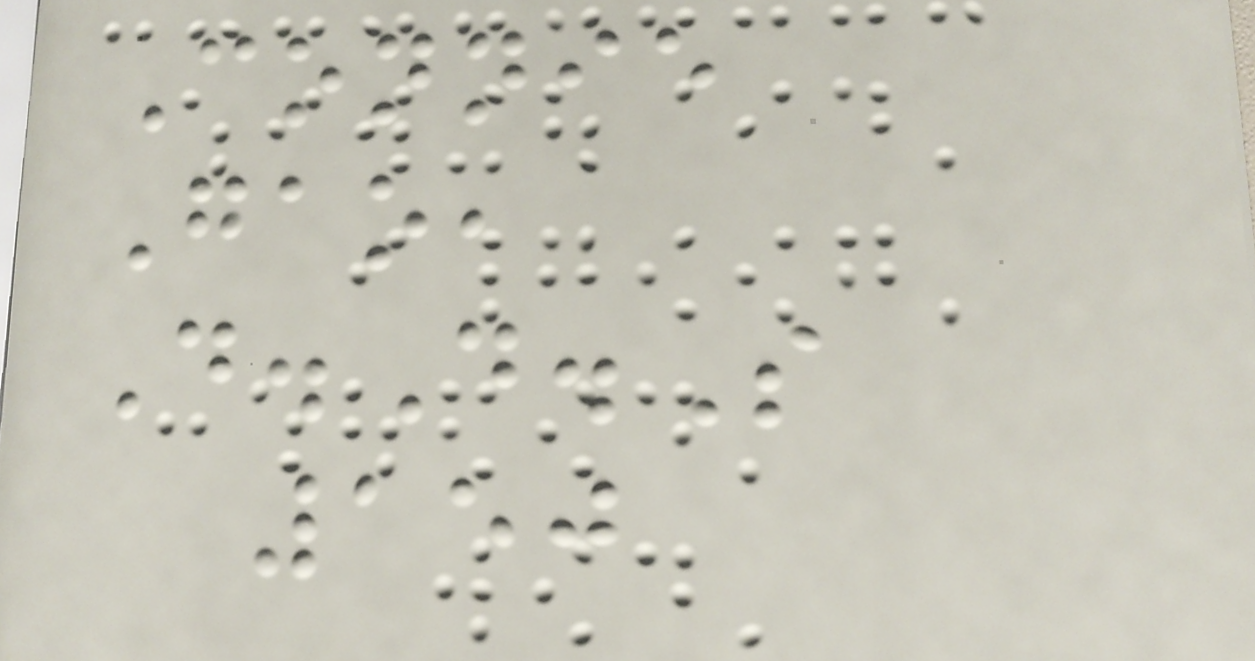Connie
Gao,
D.D.S
150
